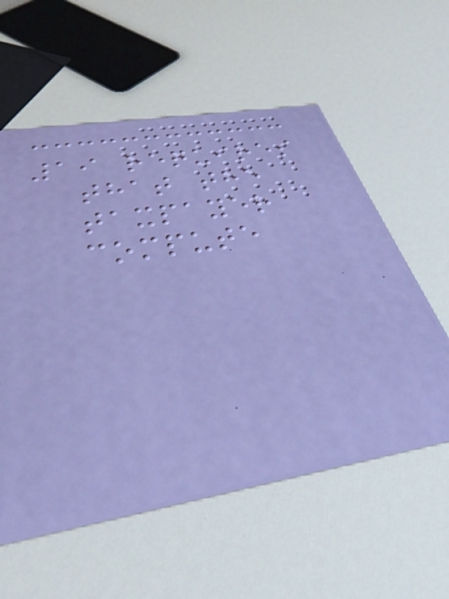19 requires
that the
taxpayer
compute
